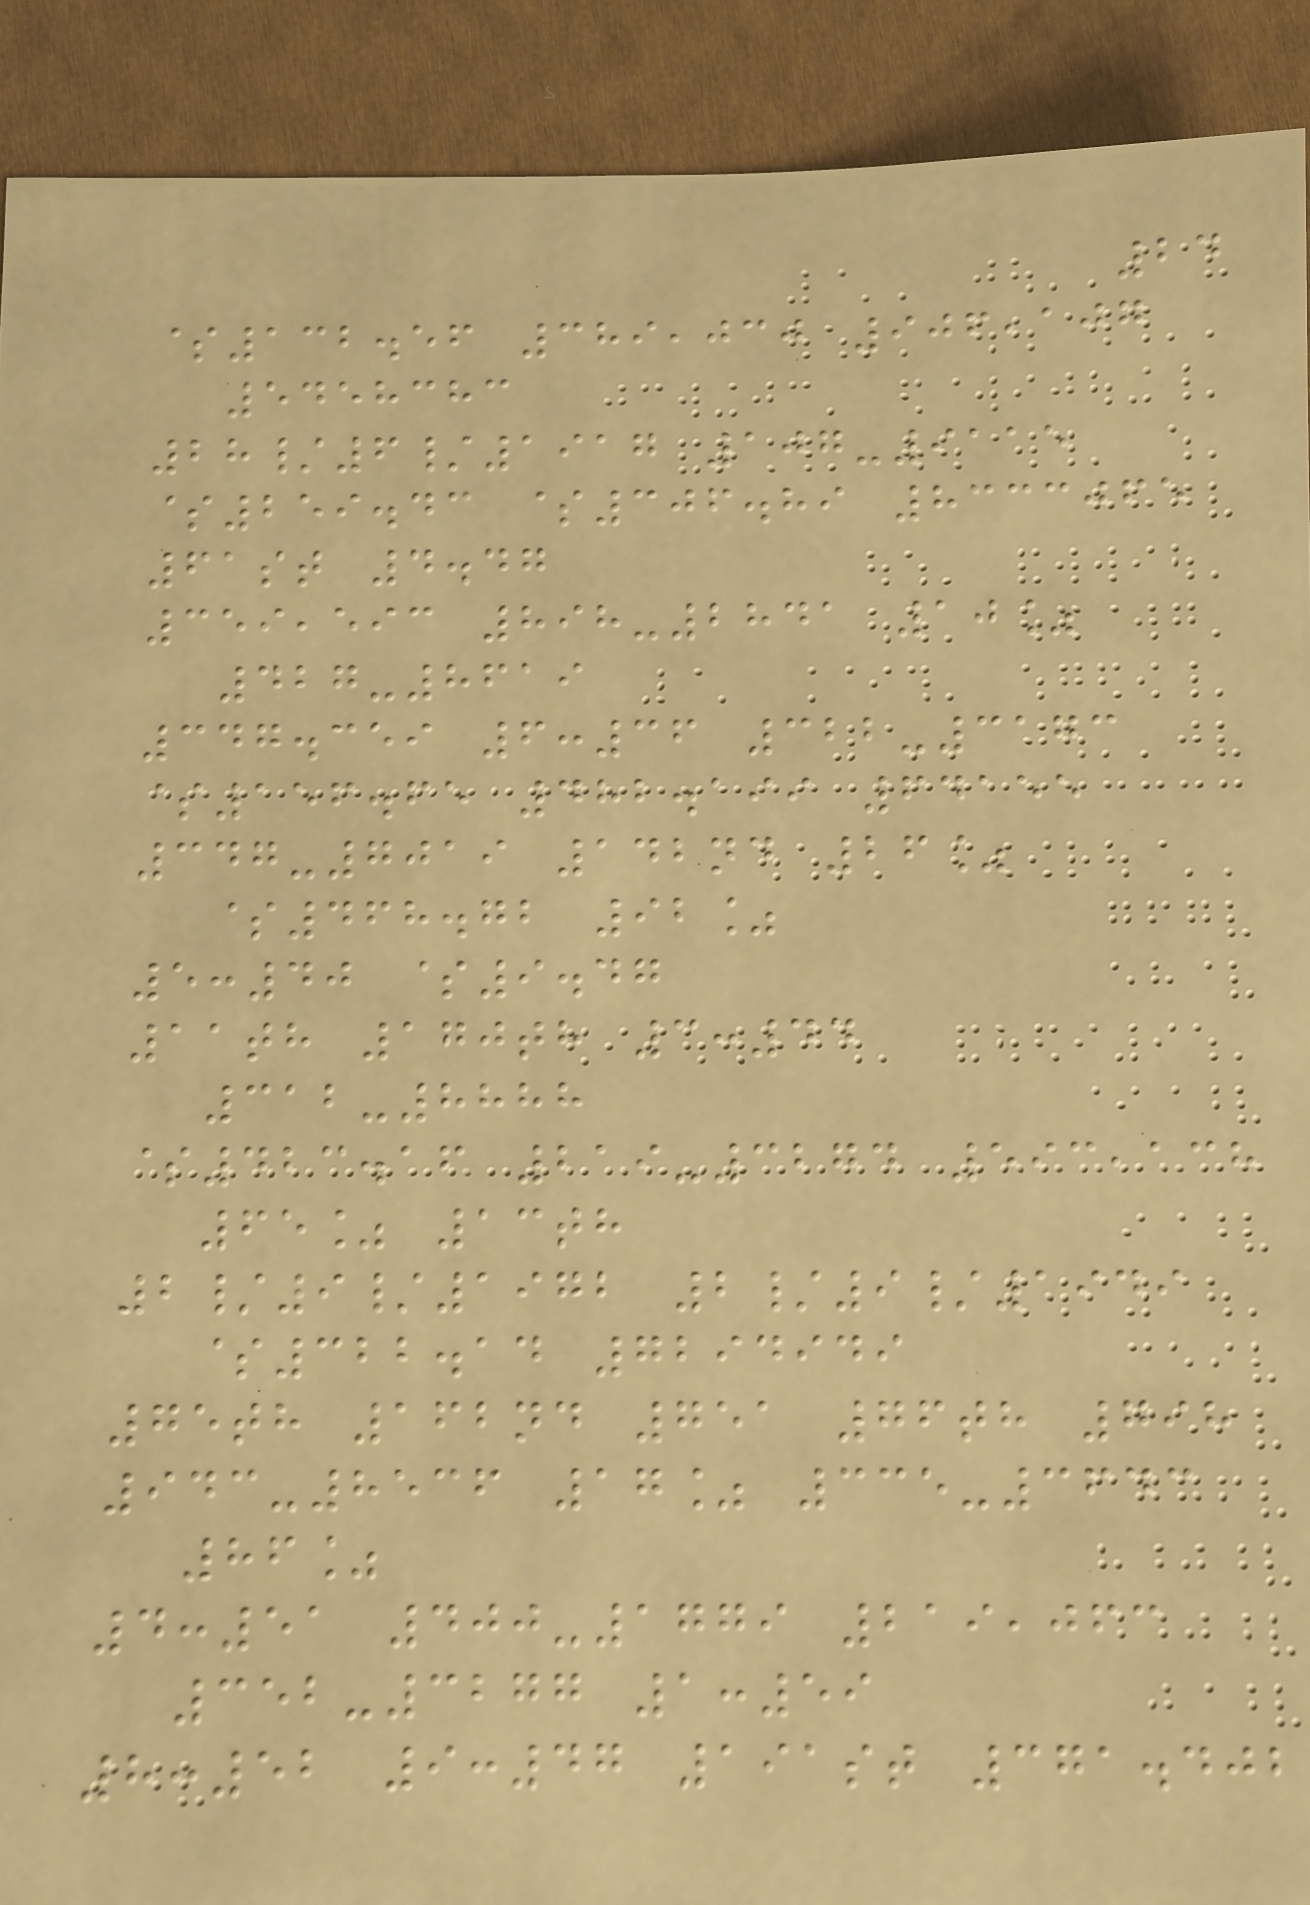24
$132.56 389,030 906,107
5458383
28/6/1917 107-9115
$259.43 $306.89 8333065
61st 4.47
359,593 898-2841 10%
427-8619
347.359 6:36 322-3173
$156.65 482.199 64155
347-7019 142nd 26%
$468.72 92%
5:40 $9.47
11th 170th 3:44
312-8888
$423.16 219-3274 593,138
65% 13th
2/9/1972 2/9/1949
$322.14 7294949
75th 162nd 751 76th 798
943-8536 17% 335-3643
86%
4:51 400-1779 219,063
352-3277 1:59
8:52 9:47 191st 371.402
